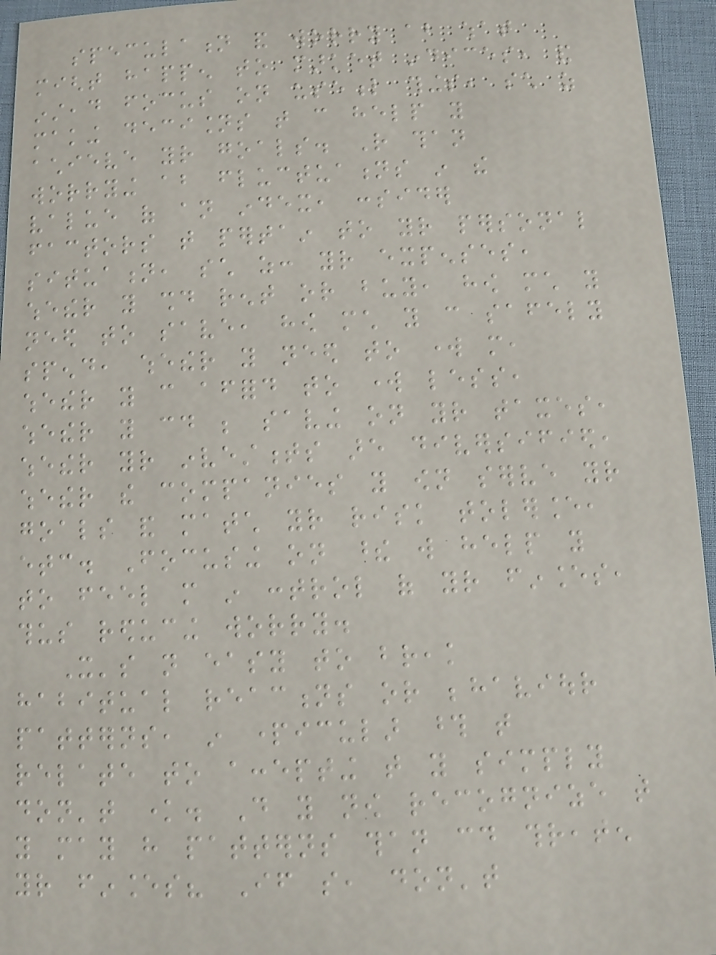speculation and worry about what
might happen to market indices, and
instead focus on useful things, such as
making decisions that can help you
achieve your goals. Rather than
worrying about fluctuations in the
value of an index, consider
factors that pertain to your personal
situation, such as: your expenses,
whether you should rent or buy, how much you
need to save, how much you can safely
spend, whether you need to work more,
whether you can afford to work less,
whether you could be saving on your taxes,
whether your investments are diversified,
whether the companies you own serve your
goals and match your risk tolerance,
etc. Focusing on these will help you
to feel more in control of your finances,
thus reducing worry.
It's not easy to break
habitual reactions or behaviour
patterns, in particular those that
relate to accepting that you simply
don't know. Do you now recognize that
you may have patterns than could threaten
your finances? If so, don't
